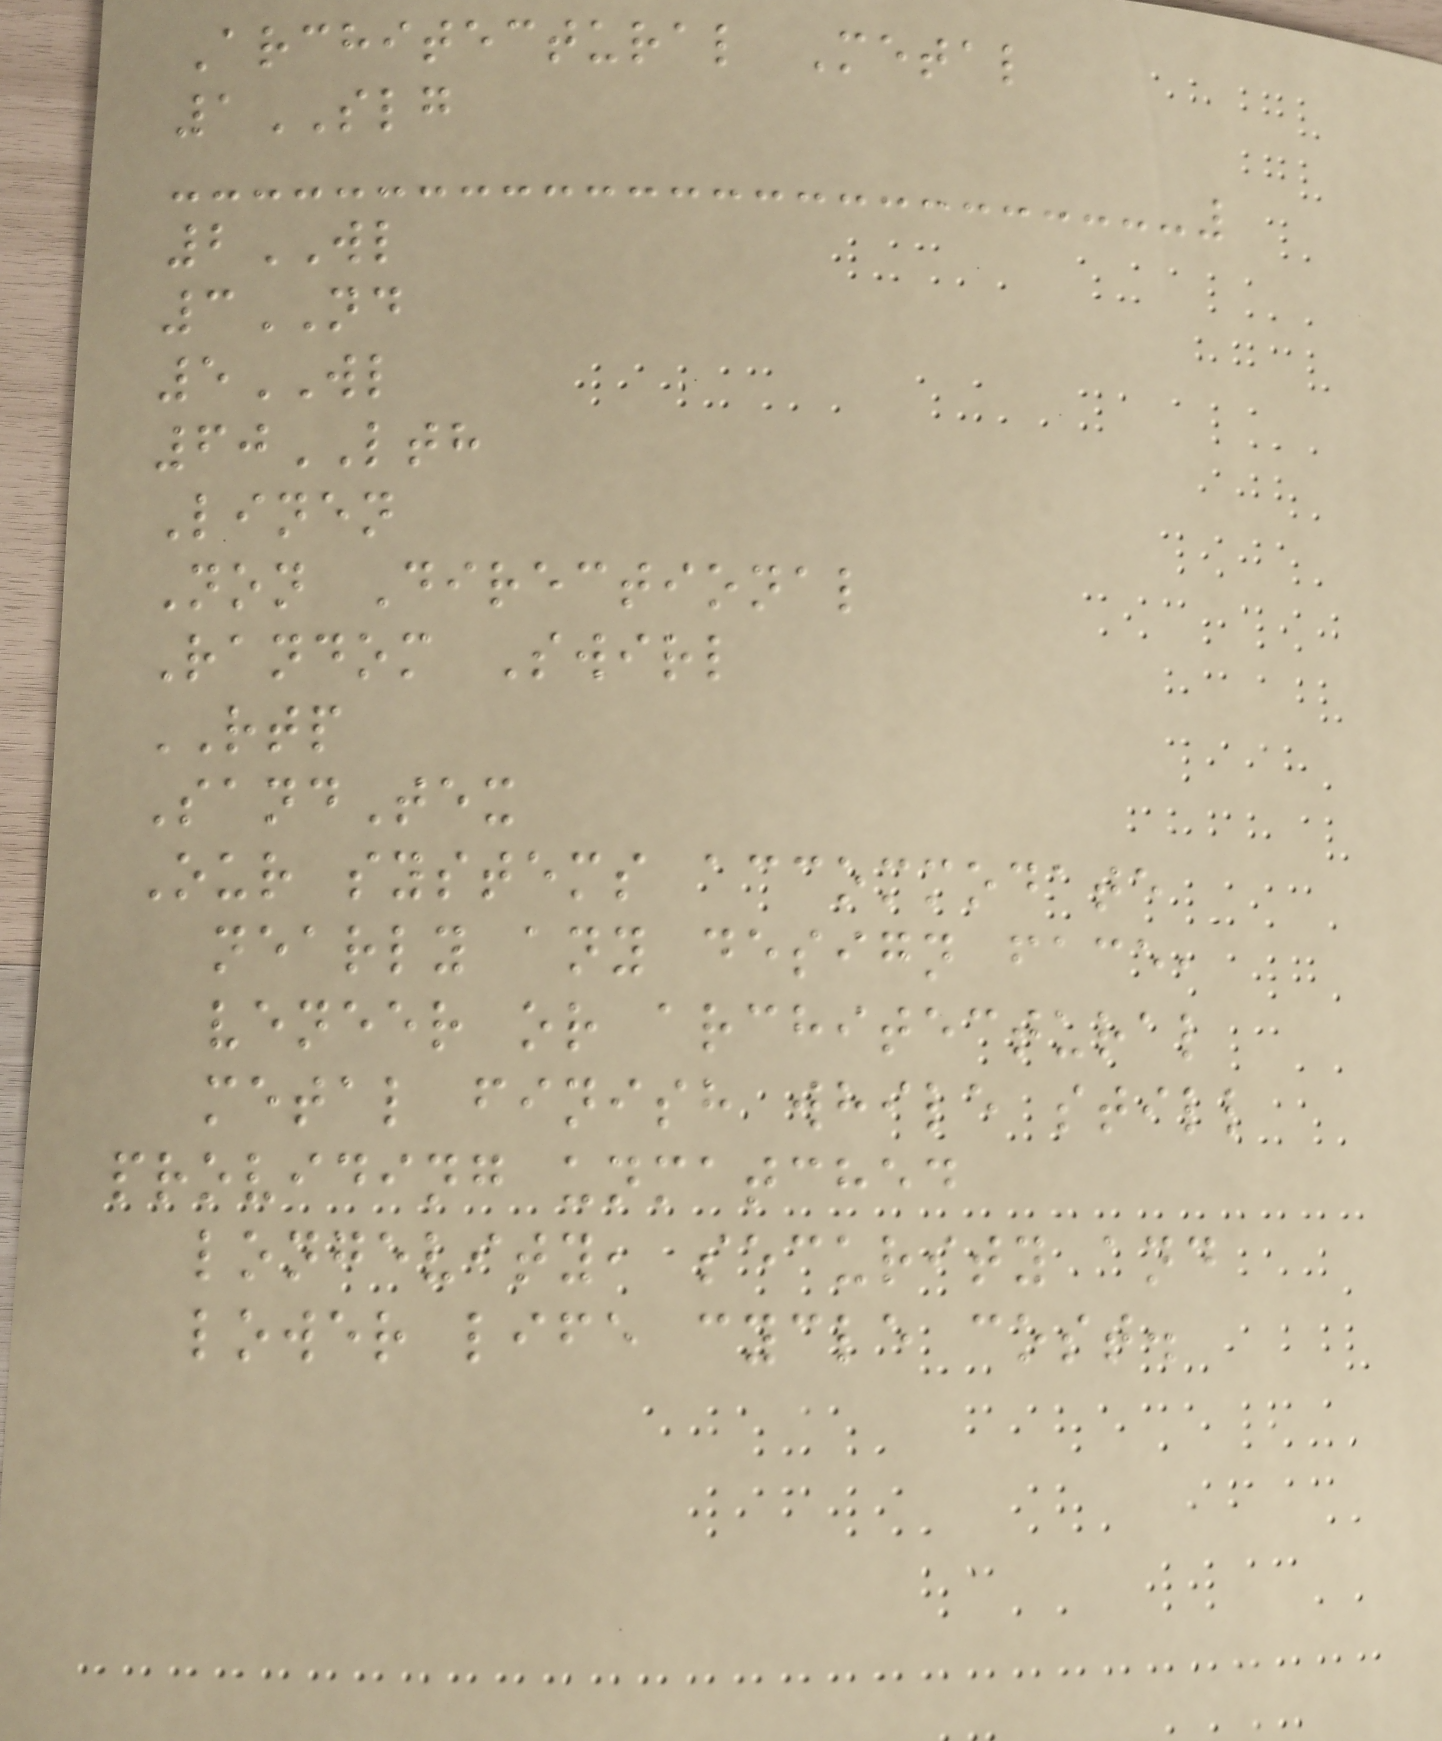Architectural Metal
1SLG
2WL
3ND
5WL
60LTH
Linen
Non Directional
Random Swirl
RTP
SandTex
Our systems accommodate
nearly any design face,
veneer or architectural
metal finish while still
providing unmatched
longevity, security and
lower life cycle cost.
